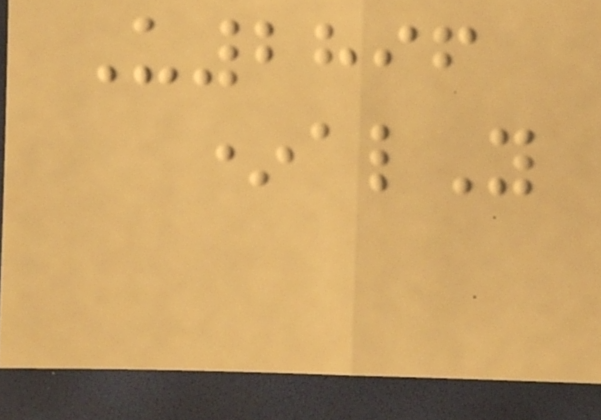U2896
*alY
